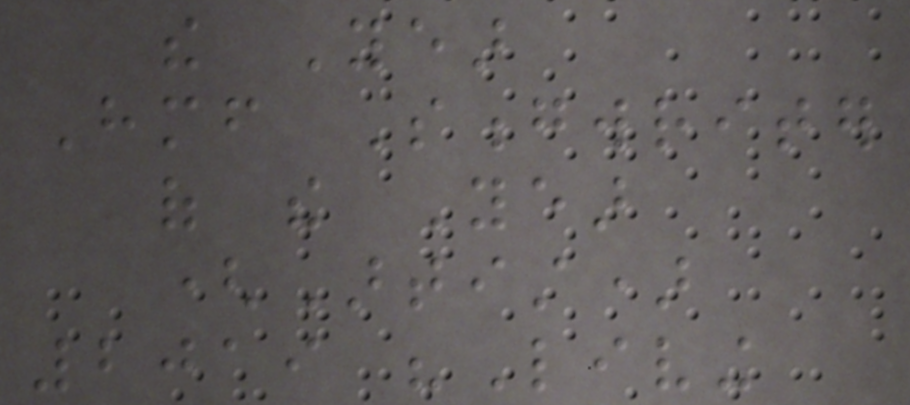the Year
Himself Songwriter
of the Year
(Artist)
2019 "Living
